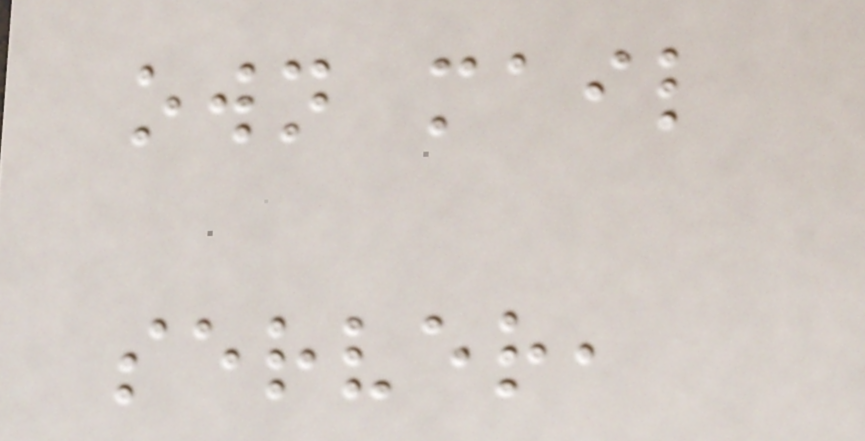own mail
server,
